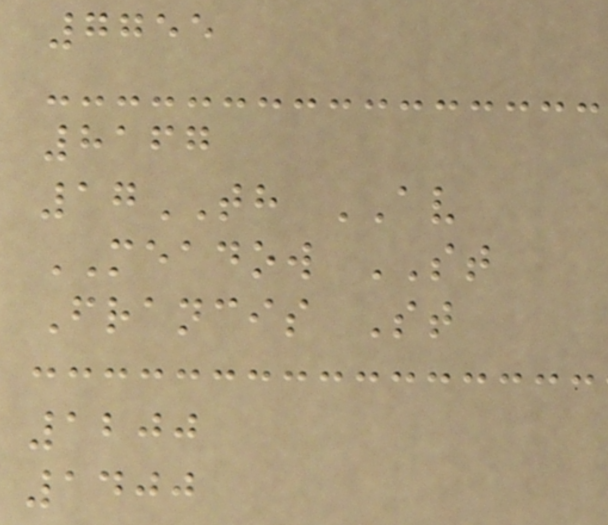7755
8167
17TH AV
MEADOW ST
Francis St
1200
1400
